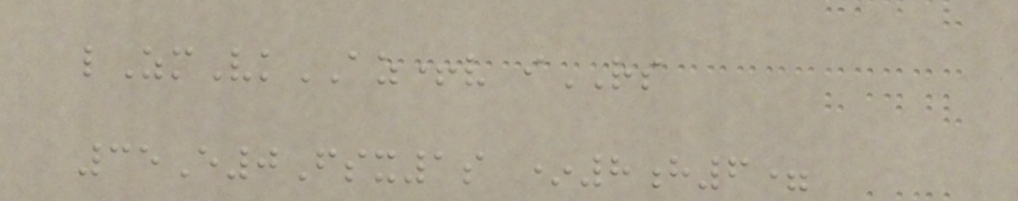lZmVkAZ+v iRS
35E0Fsx1s *8h6=
